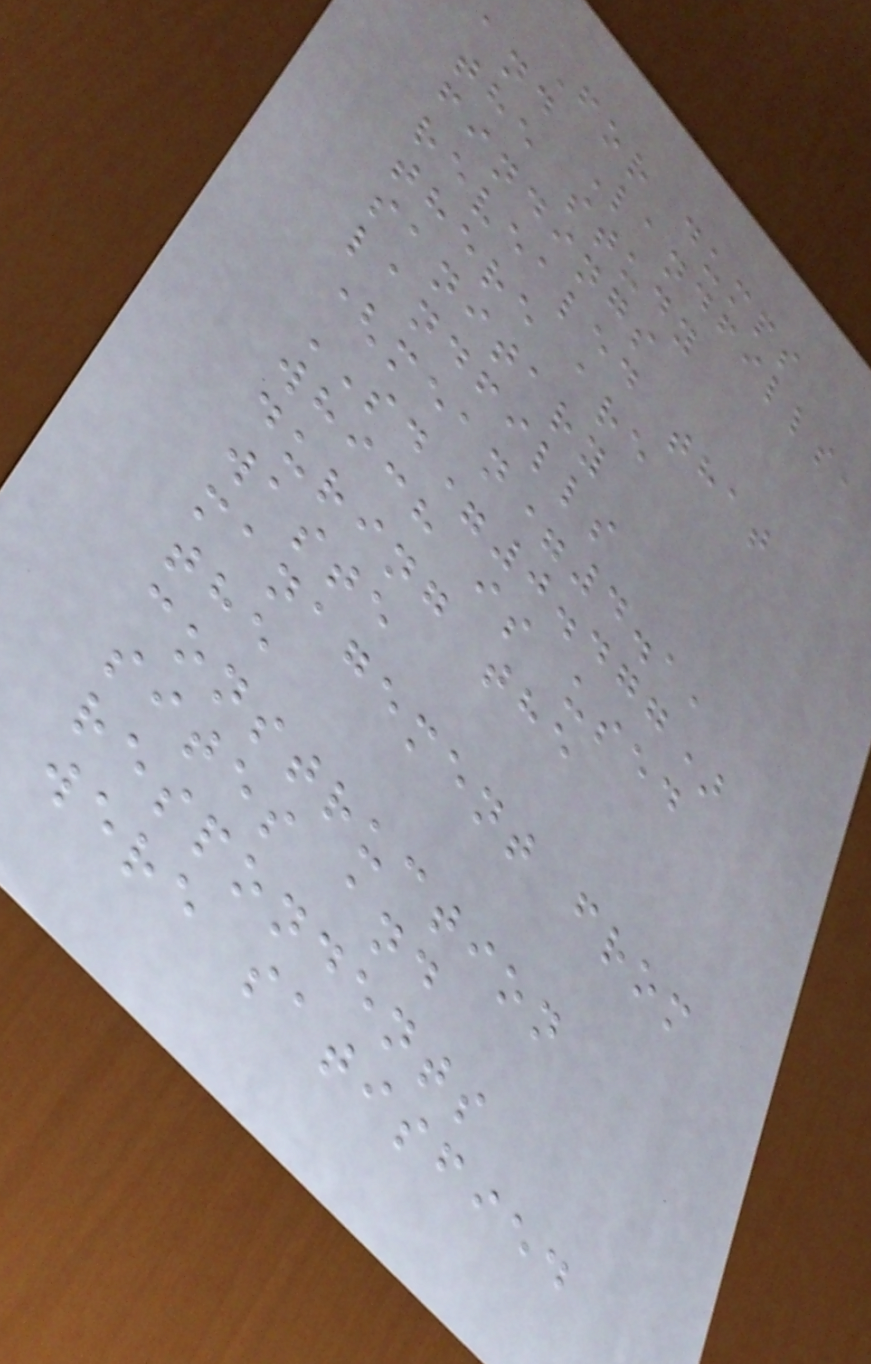For dumps
and Landfills,
the study
findings
revealed that
there are
sanitary
landfills
(mean=4.1,
SD=0.477)
which is used
during the
waste
management from
the
construction
sites and
respondents
were satisfied
